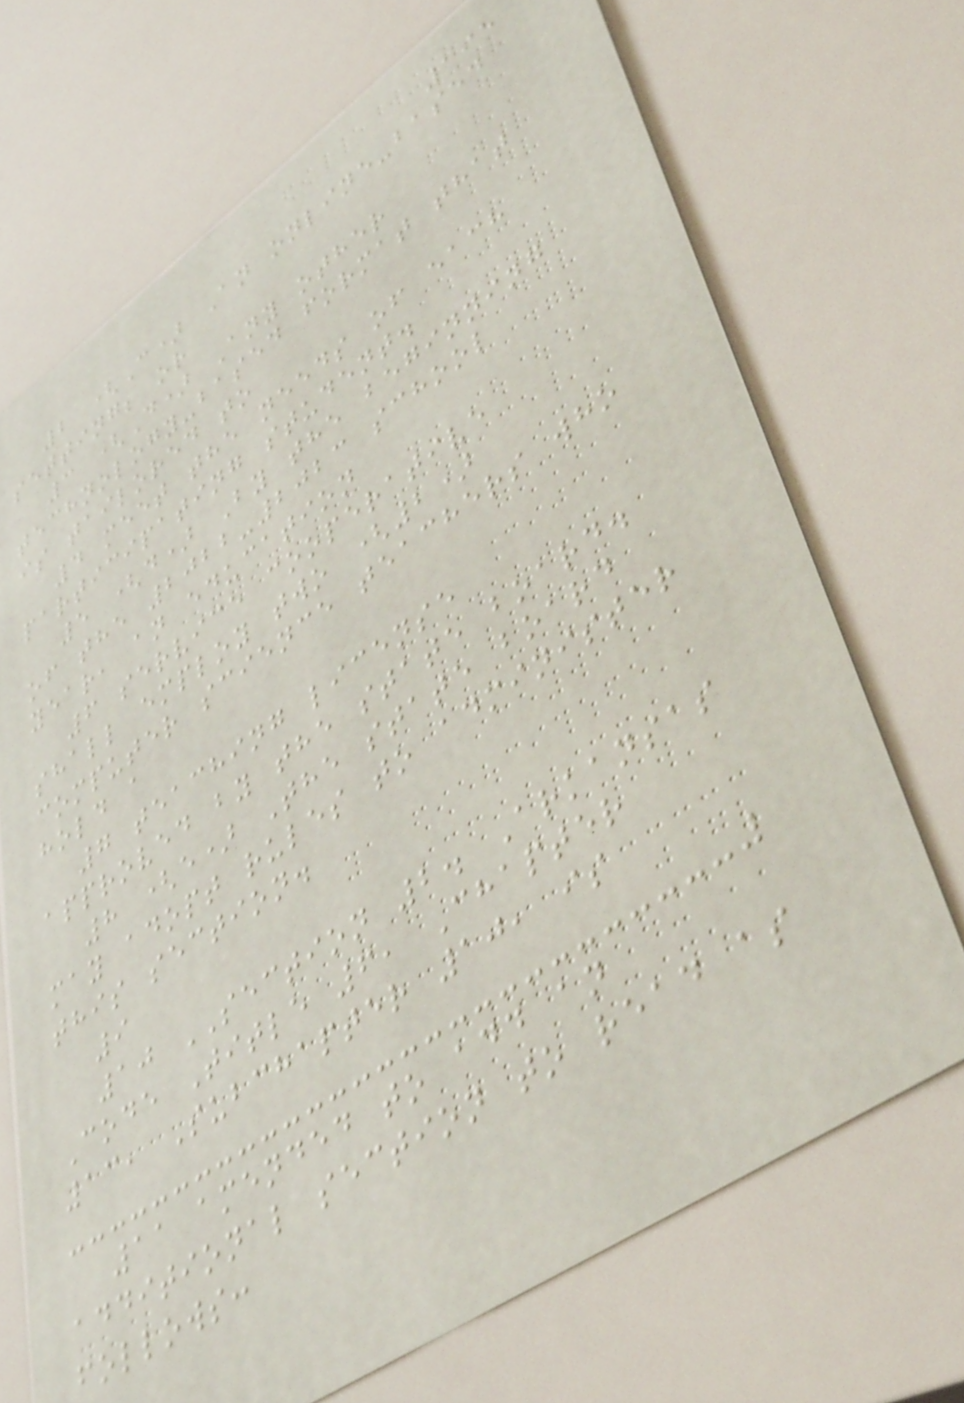195
2 (C) An online-based
setting; or
3 (D) Any other
technology-based format that
is tailored to
4 meet the needs of each
participating student.
5 (d) By the beginning
of the 2022-2023 school
year, an education
6 service cooperative
shall employ two (2)
computer science teachers who
hold a
7 teaching license
approved by the state board.
8 (e) The state board
may adopt rules to administer
this section.
9
10 SECTION 2. Arkansas
Code Title 6, Chapter
13, Subchapter 10, is
11 amended to add an
additional section to read as
follows:
